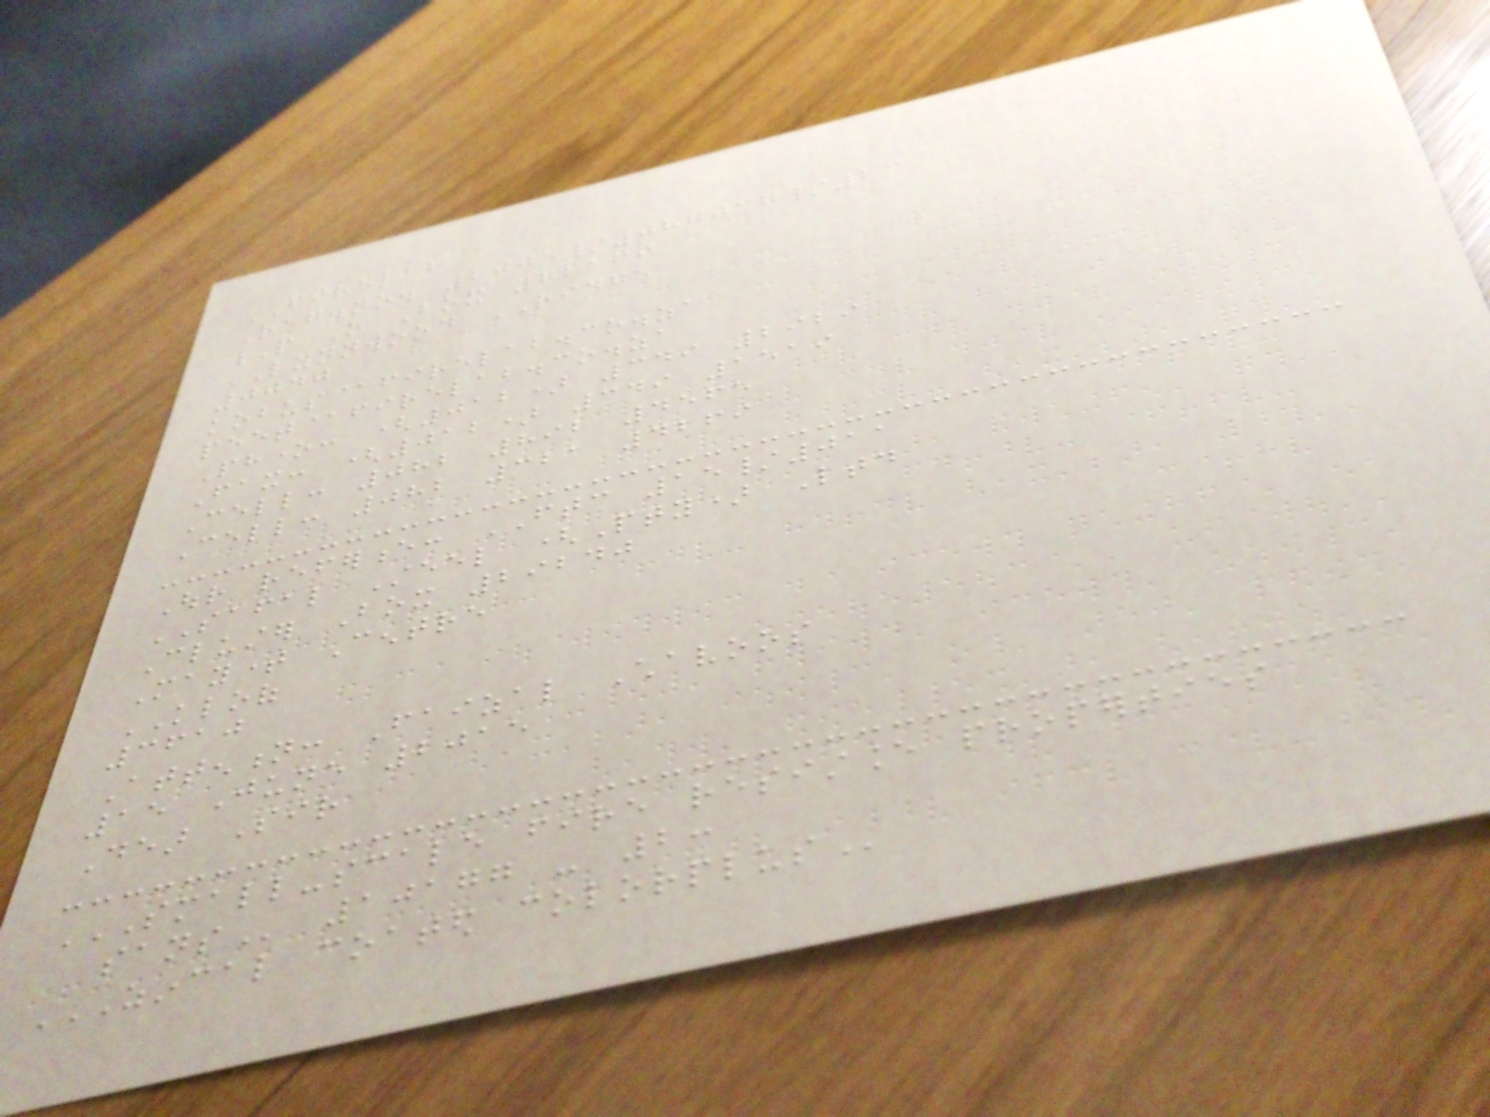FIRELAB
Reg.no. 2005/087037/23
P O Box 72169
LYNNWOOD RIDGE
0040
kobus@firelab.co.za
peet@firelab.co.za
Phone: (012) 349 2929
Fax: (012) 349 1519
Cell: 082 892 4565
Cell: 082 321 4269
Our reference: FTC 15/011
SAFAL Steel (Pty) Ltd
Cluster Box 29240
Maytime Centre
KLOOF
3610
Attention: Faizal Chavoos
15 June 2015
Dear Sir
SMALL-SCALE FIRE RESISTANCE PROPERTIES
SANS 10177 - 2:
ZINCAL COATED COLORPLUS
